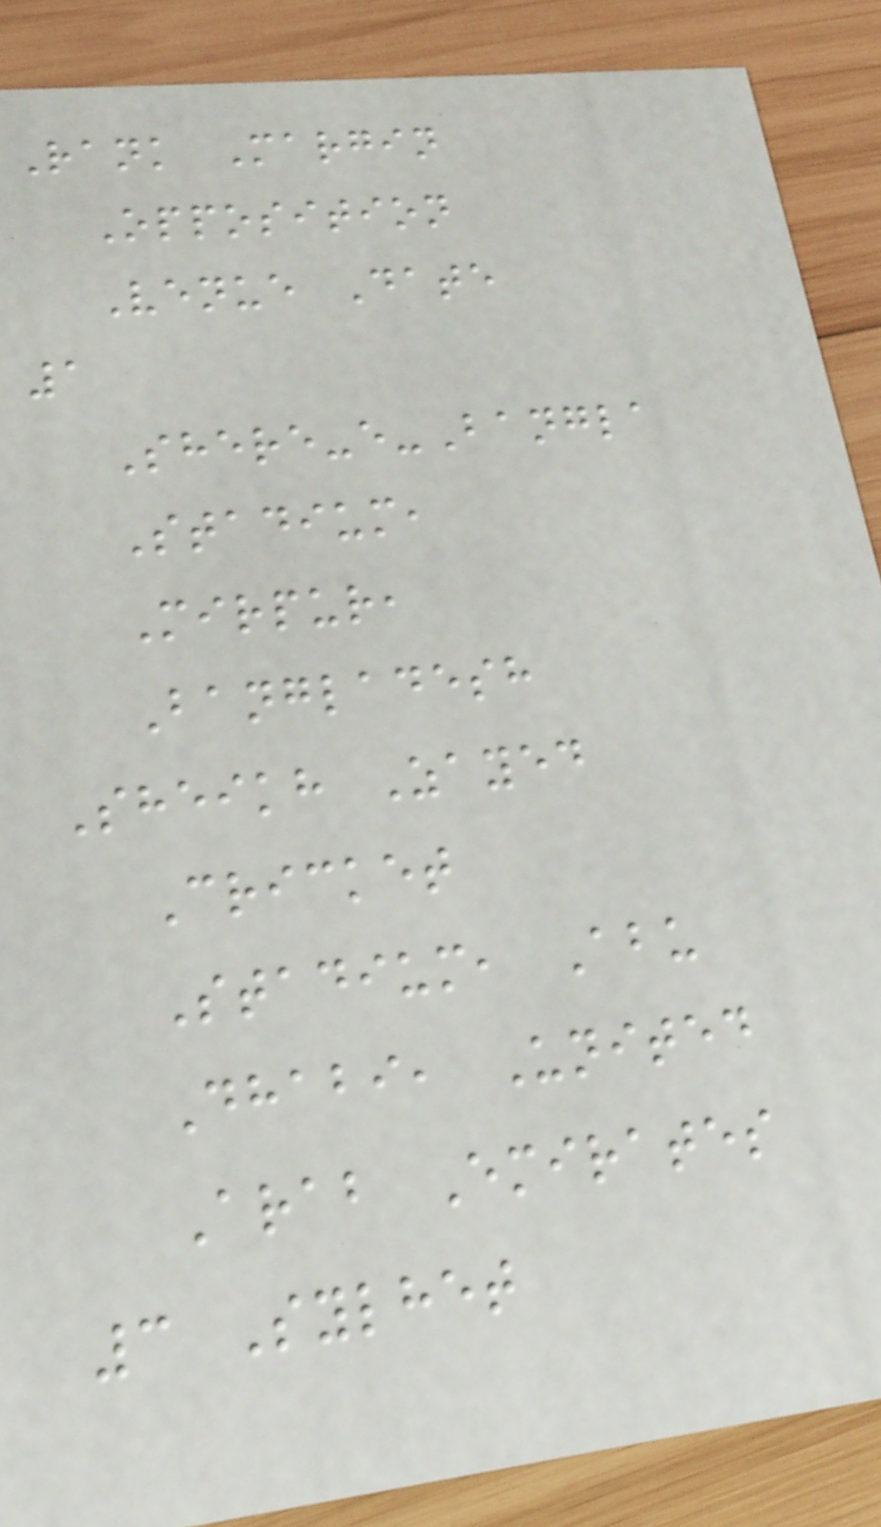Rank Margin
Opposition
Venue Date
1
Shere-e-Bangla
Stadium,
Mirpur,
Bangladesh
Sheikh Zayed
Cricket
Stadium, Abu
Dhabi, United
Arab Emirates
3 Sylhet
